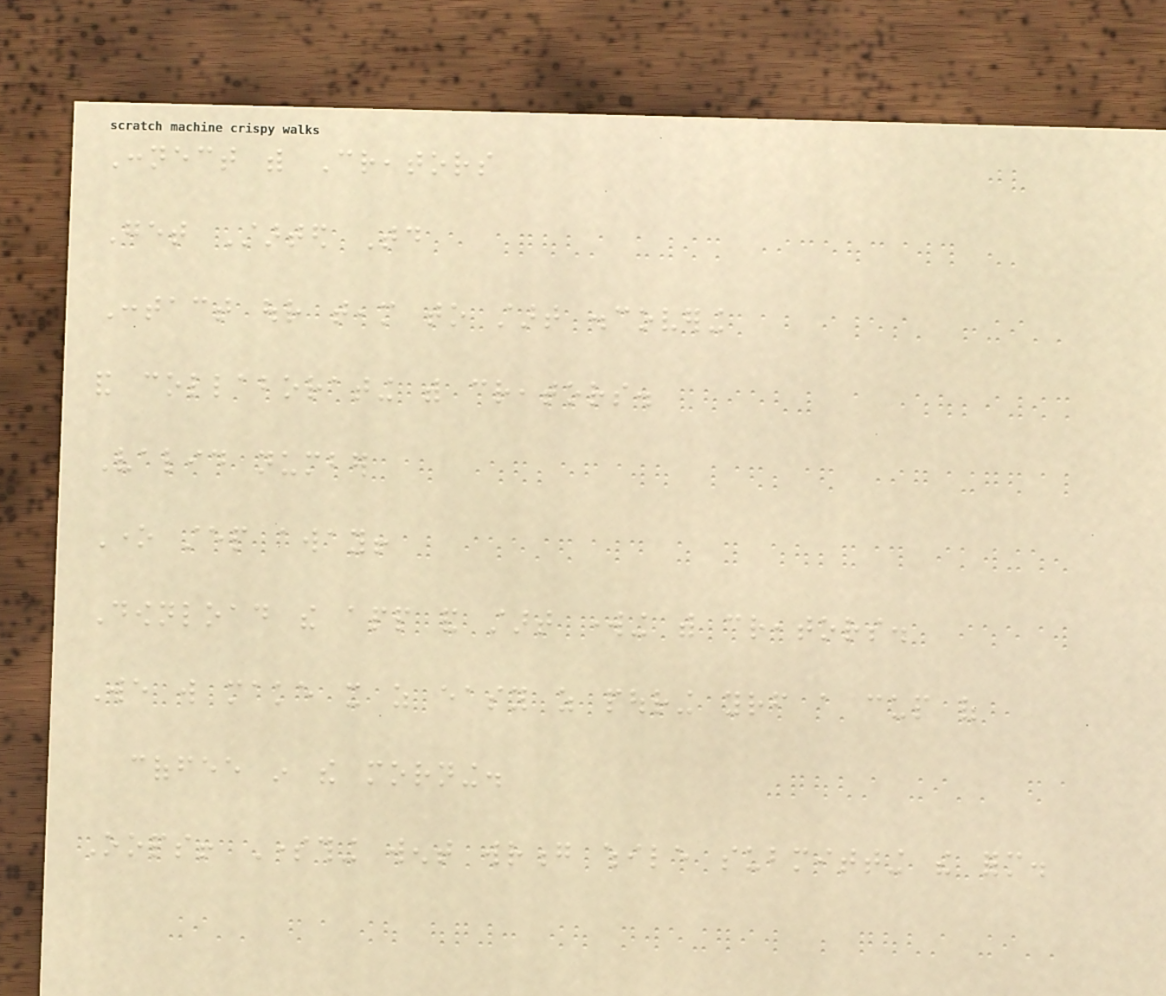Connect with Creators
Get Started Today
Contact our team to start discovering
and collaborating with creators.
Valid number
One step away!
Download the app and start working with creators.
We will make it as easy as pouring yourself a cup of
coffee in the morning.
Oops! Something went wrong while submitting the form.
